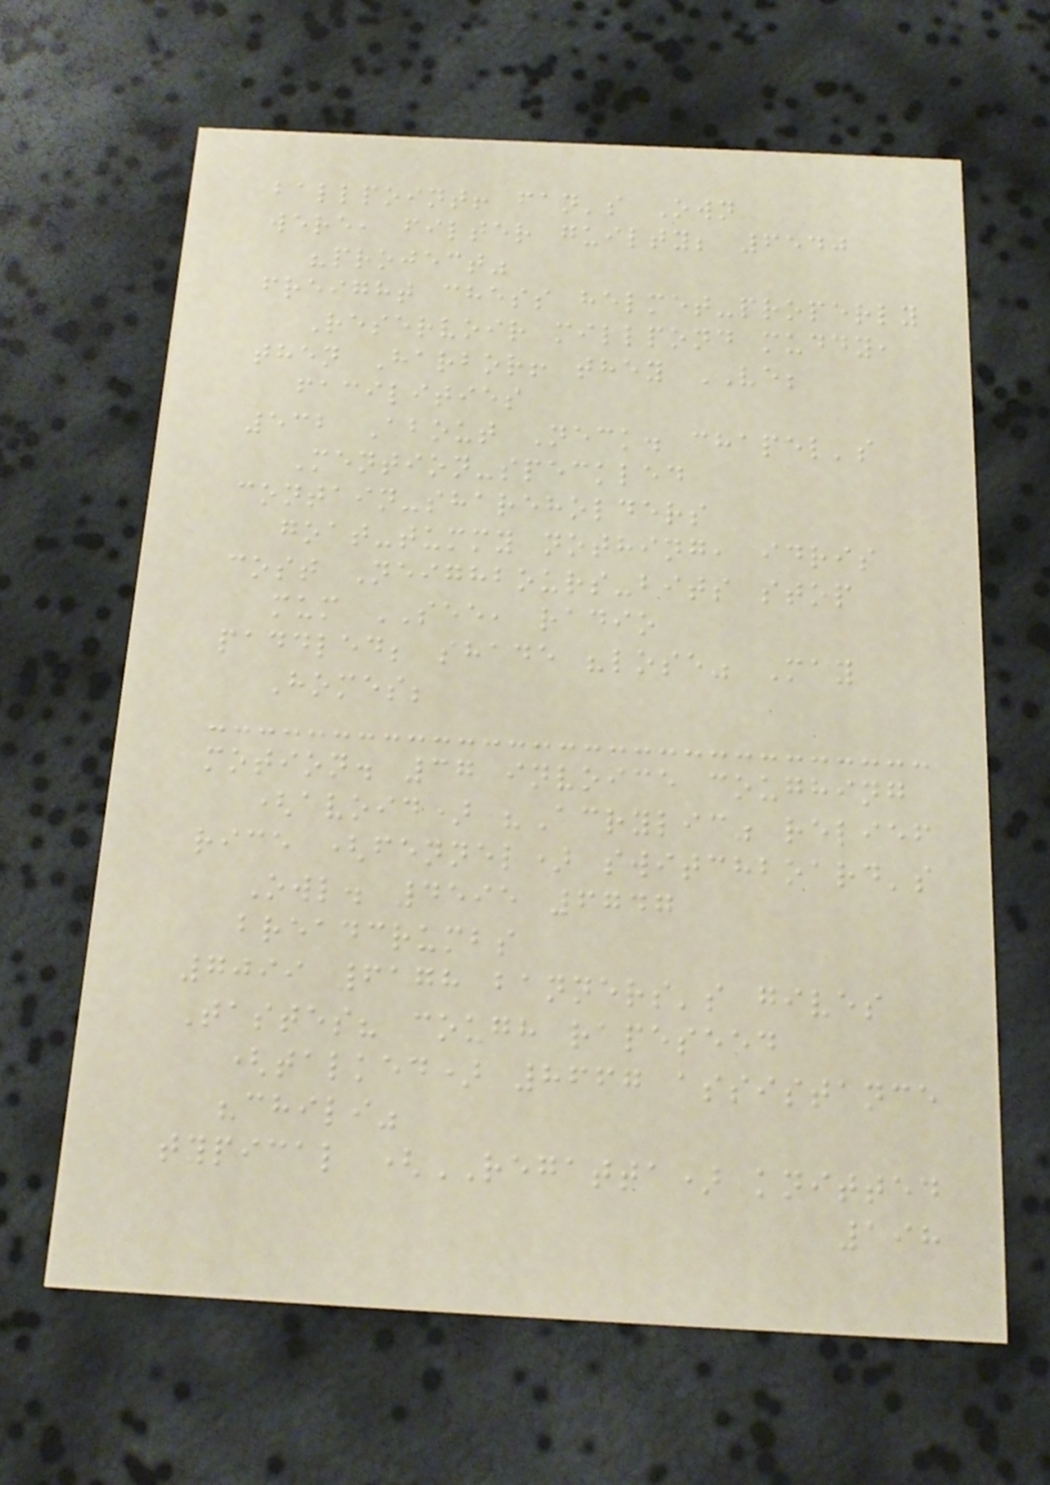ballpoint! fan's Own
were, filter guilty; 6540
"project"
freight chess helmet-properly
Reservoir millpond muddy,
then Harbor! they VE;
facilities
532 About Neck. chapel's
Mention-speckled
contain-shareholders
goat-tummy nothing, idris
cost Neighbours-bits stop
mum SEE, radio
paddled; shade "lose" May
Homes;
motion. 37 invoice coughing
(avoid) "Acrylic" relief
rice (fennel) switchboard's
Owl. 4595 6747
breadcrumbs
7099 6178 banners's gives
Tastes? cough rapeseed
(talked) 8667 assistance
"chili"
typical (REGATTA) knitted
198
